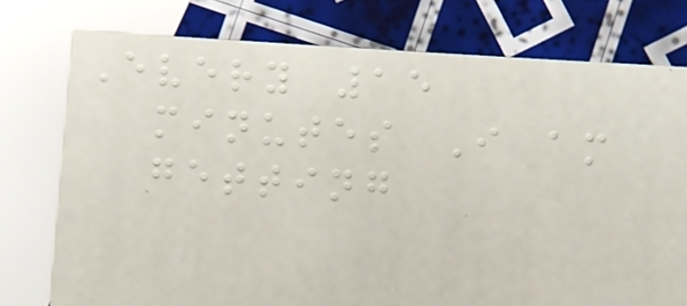Every 15
minutes I am
getting
